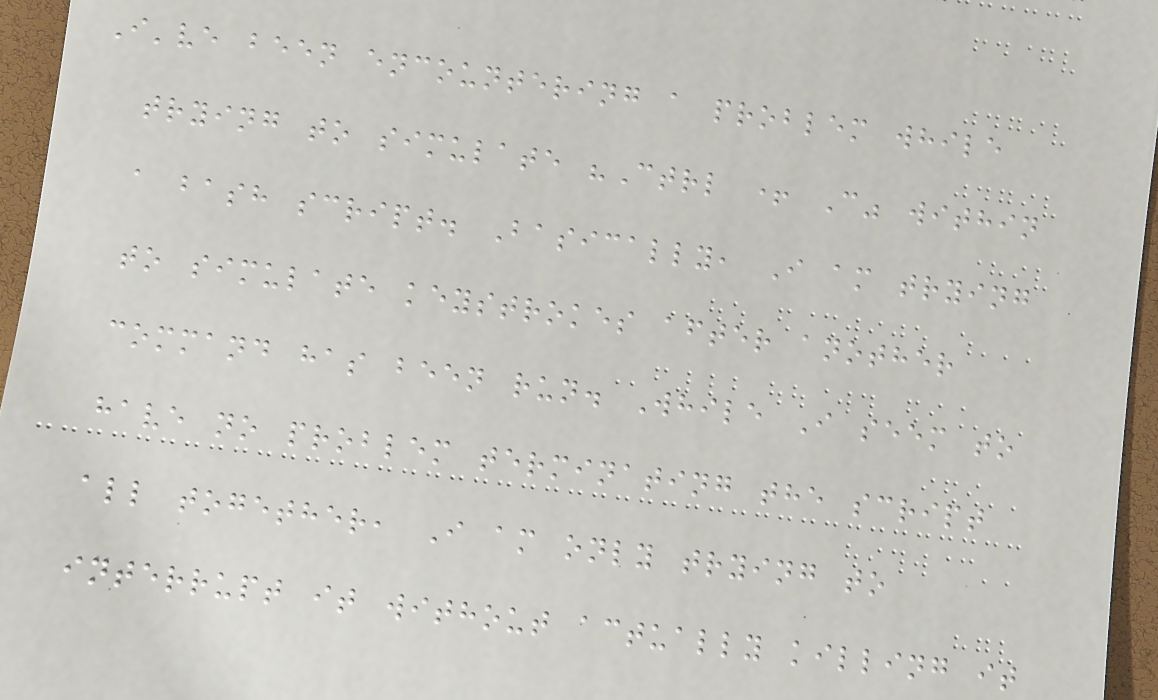I've been encountering a problem while
trying to simulate "Ctrl + C" within
a bash script. Basically, I am trying
to simulate keystrokes after another
command has been run. While I seem to
have no problem terminating the script
all together, I am only trying to
interrupt it without actually killing it
